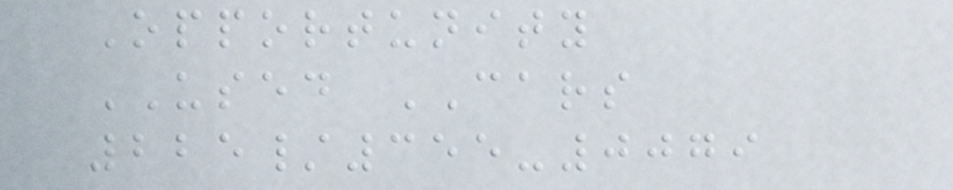Opportunity
USED CARS
225/355-0079
